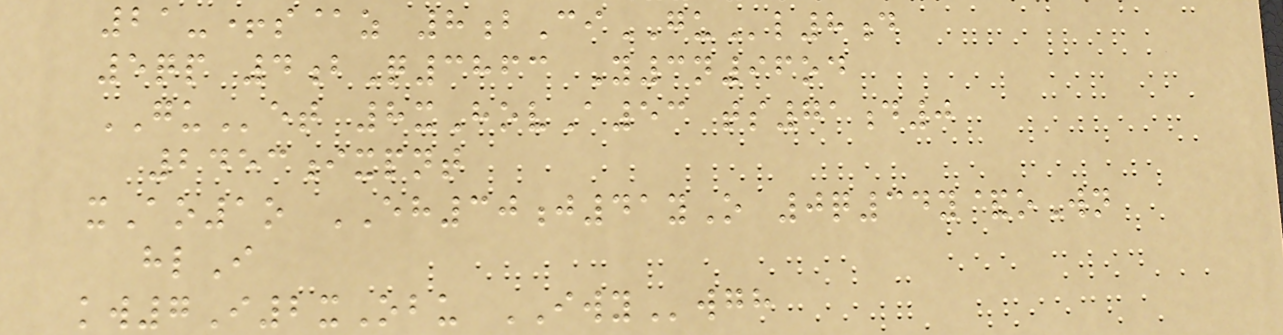21-+s@z 8bCiGUl8d
5qp 4bQ3863 Y3n96od
GUet 8xHovA53 ts71d0
2453ixpnt
xAo1o EH30j41yO 0q34y&oWn
hlI
kw7I2xObu IWYwgh
